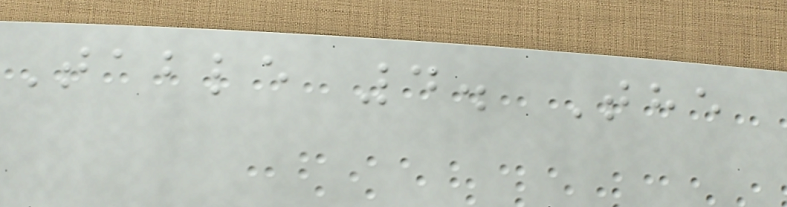Table 4. The
